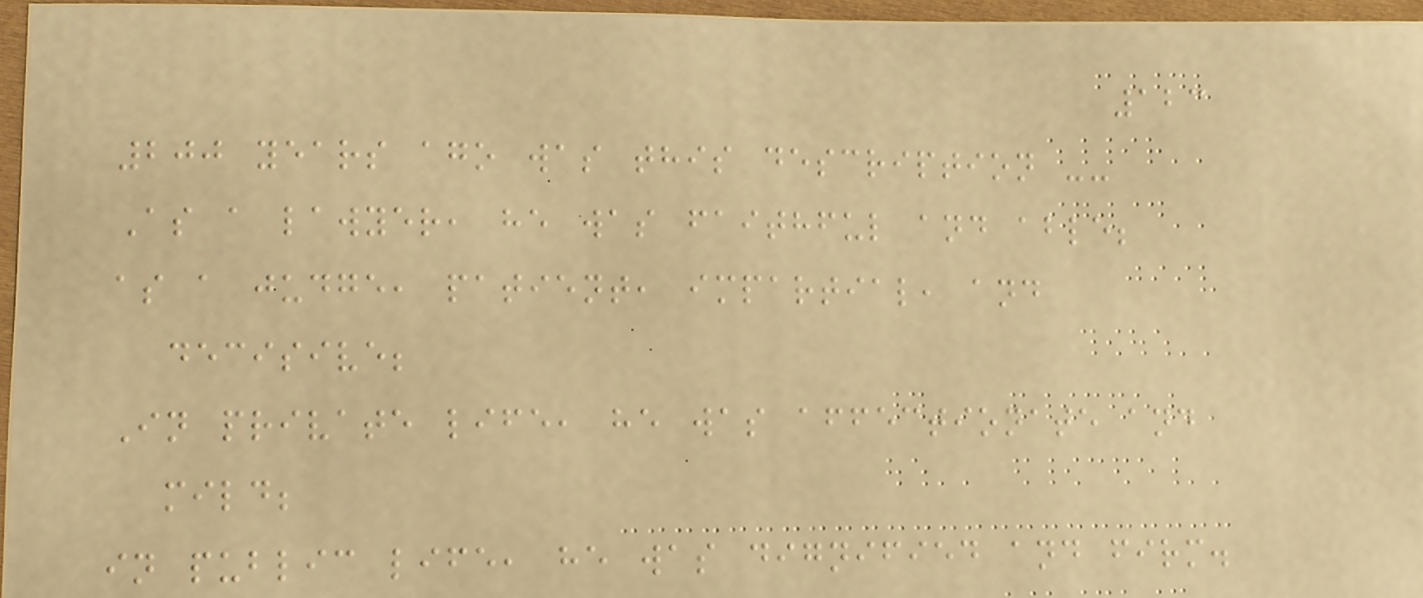123
200 years ago was this description --
As a lawyer, he was faithful and able;
as a judge, patient, impartial, and
decisive;
In private life, he was affectionate and
mild;
in public life, he was dignified and firm.
